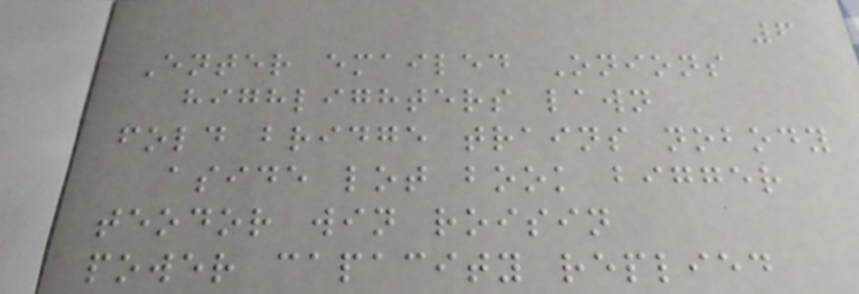6
Enter emailed Onions
highlighters lawn
fold bridge trains nobody
aside lot book bigger
teodor win roisin
power capacity replied
